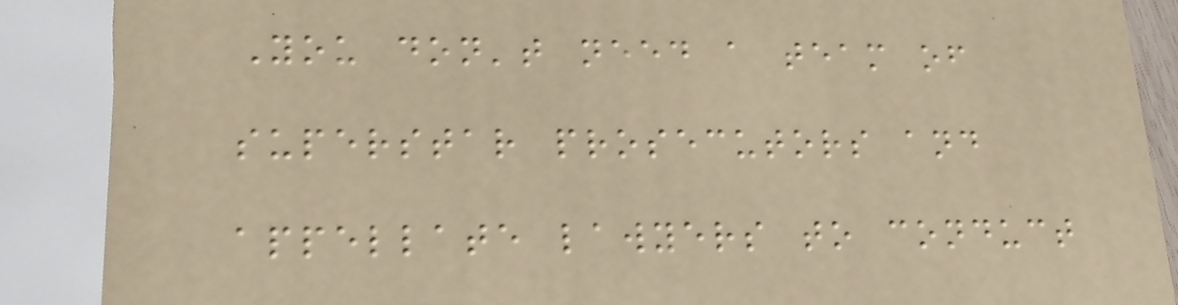You don't need a team of
superstar prosecutors and
appellate lawyers to conduct
